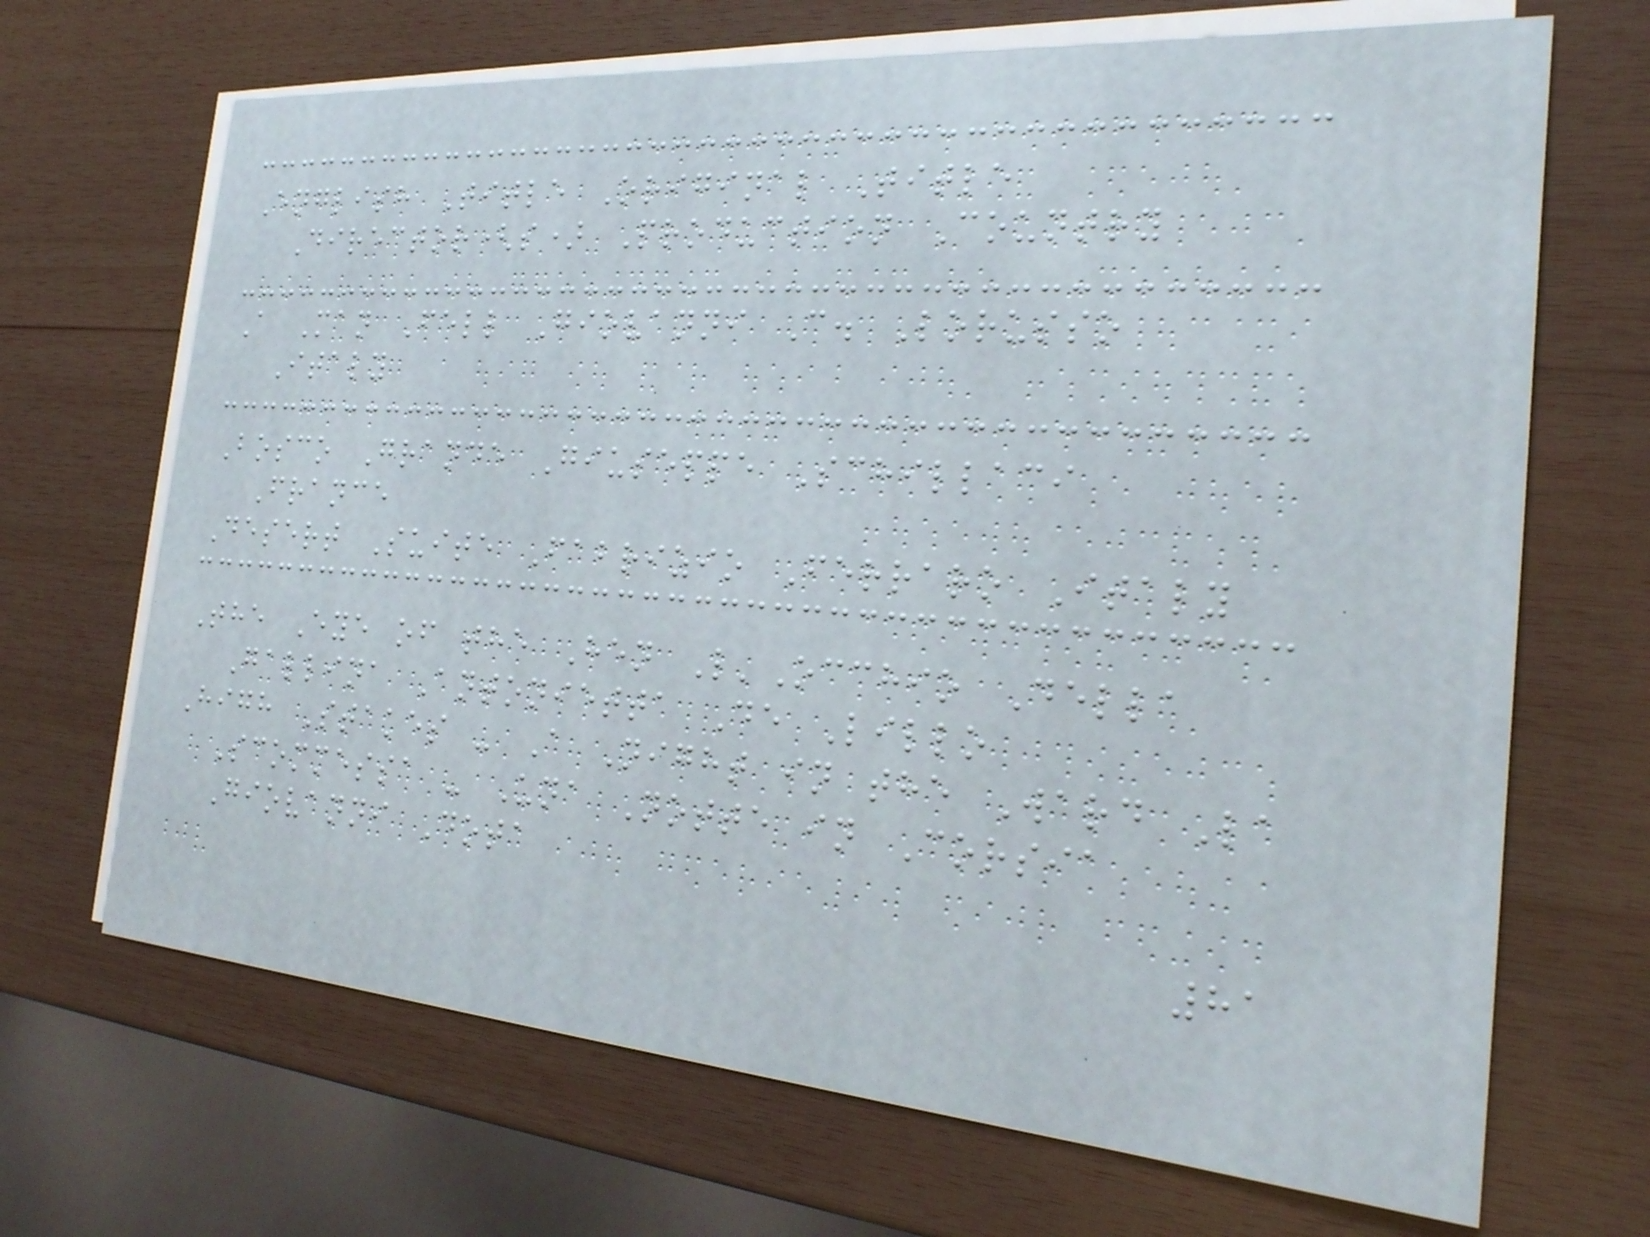English Title Original Title
Director(s) Production Country
A Man Fell Giovanni C. Lorusso
Italy
Bosco Grande Giuseppe Schillaci
France
Desert Suite Fabrizio Ferraro Italy
The Eye of the Hen L'Occhio Della
Gallina Antonietta De Lillo
High Stakes - A Night in the Ward La
Scommessa - Una Notte in Corsia
Giovanni Dota
81
